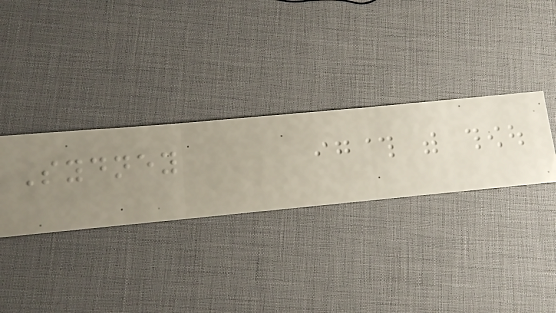Sydney
